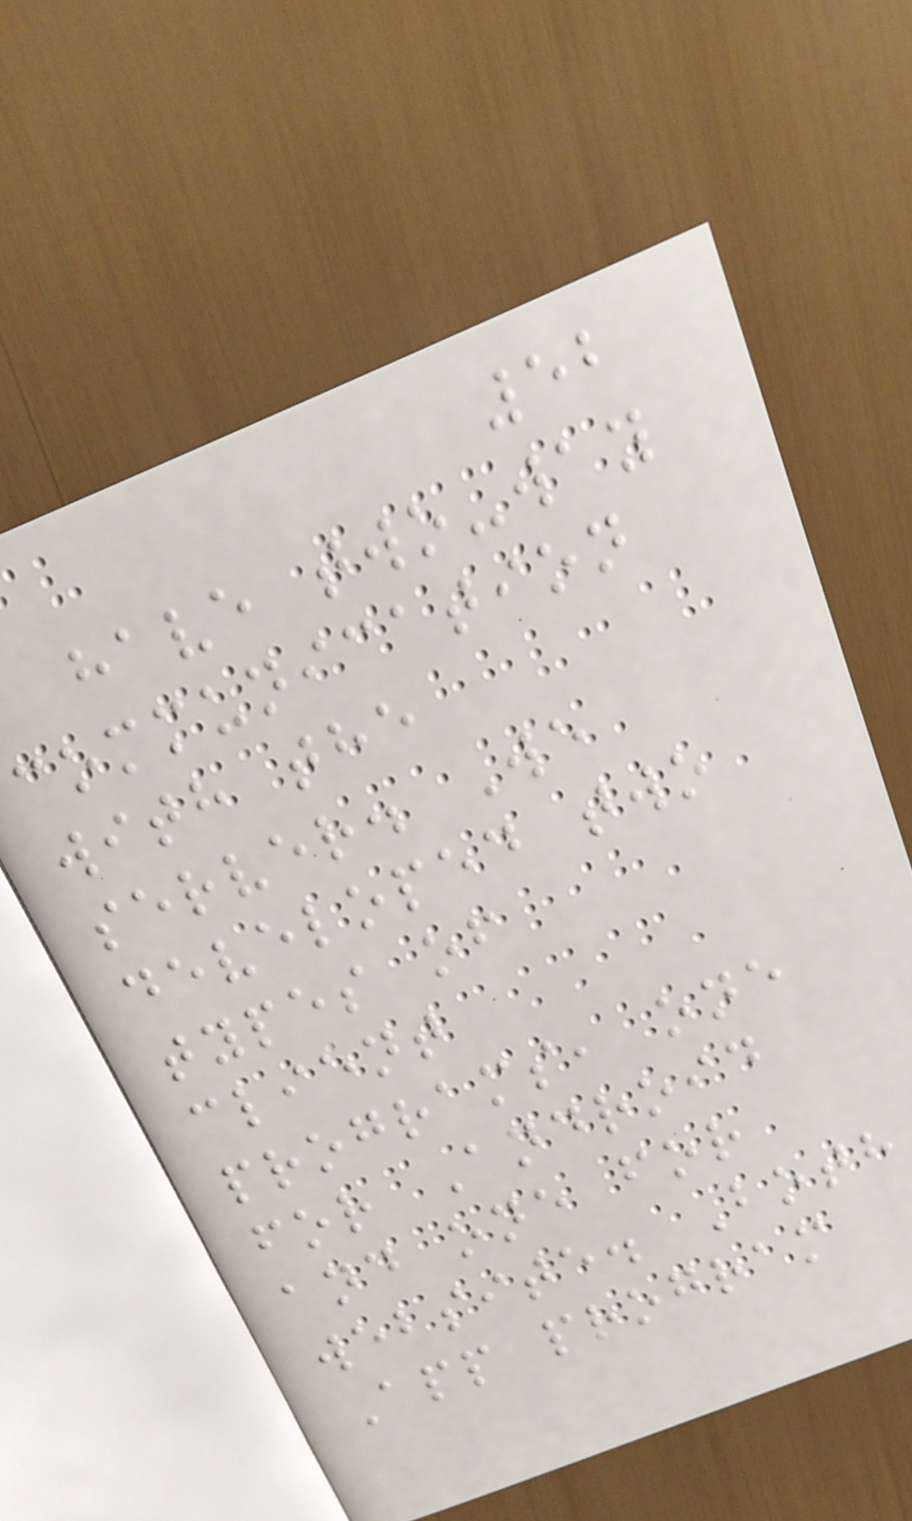52
have two-way
communication
with the
server. We
developed two
types of
client
programs, one
for Android
and one for
website. Both
App program
